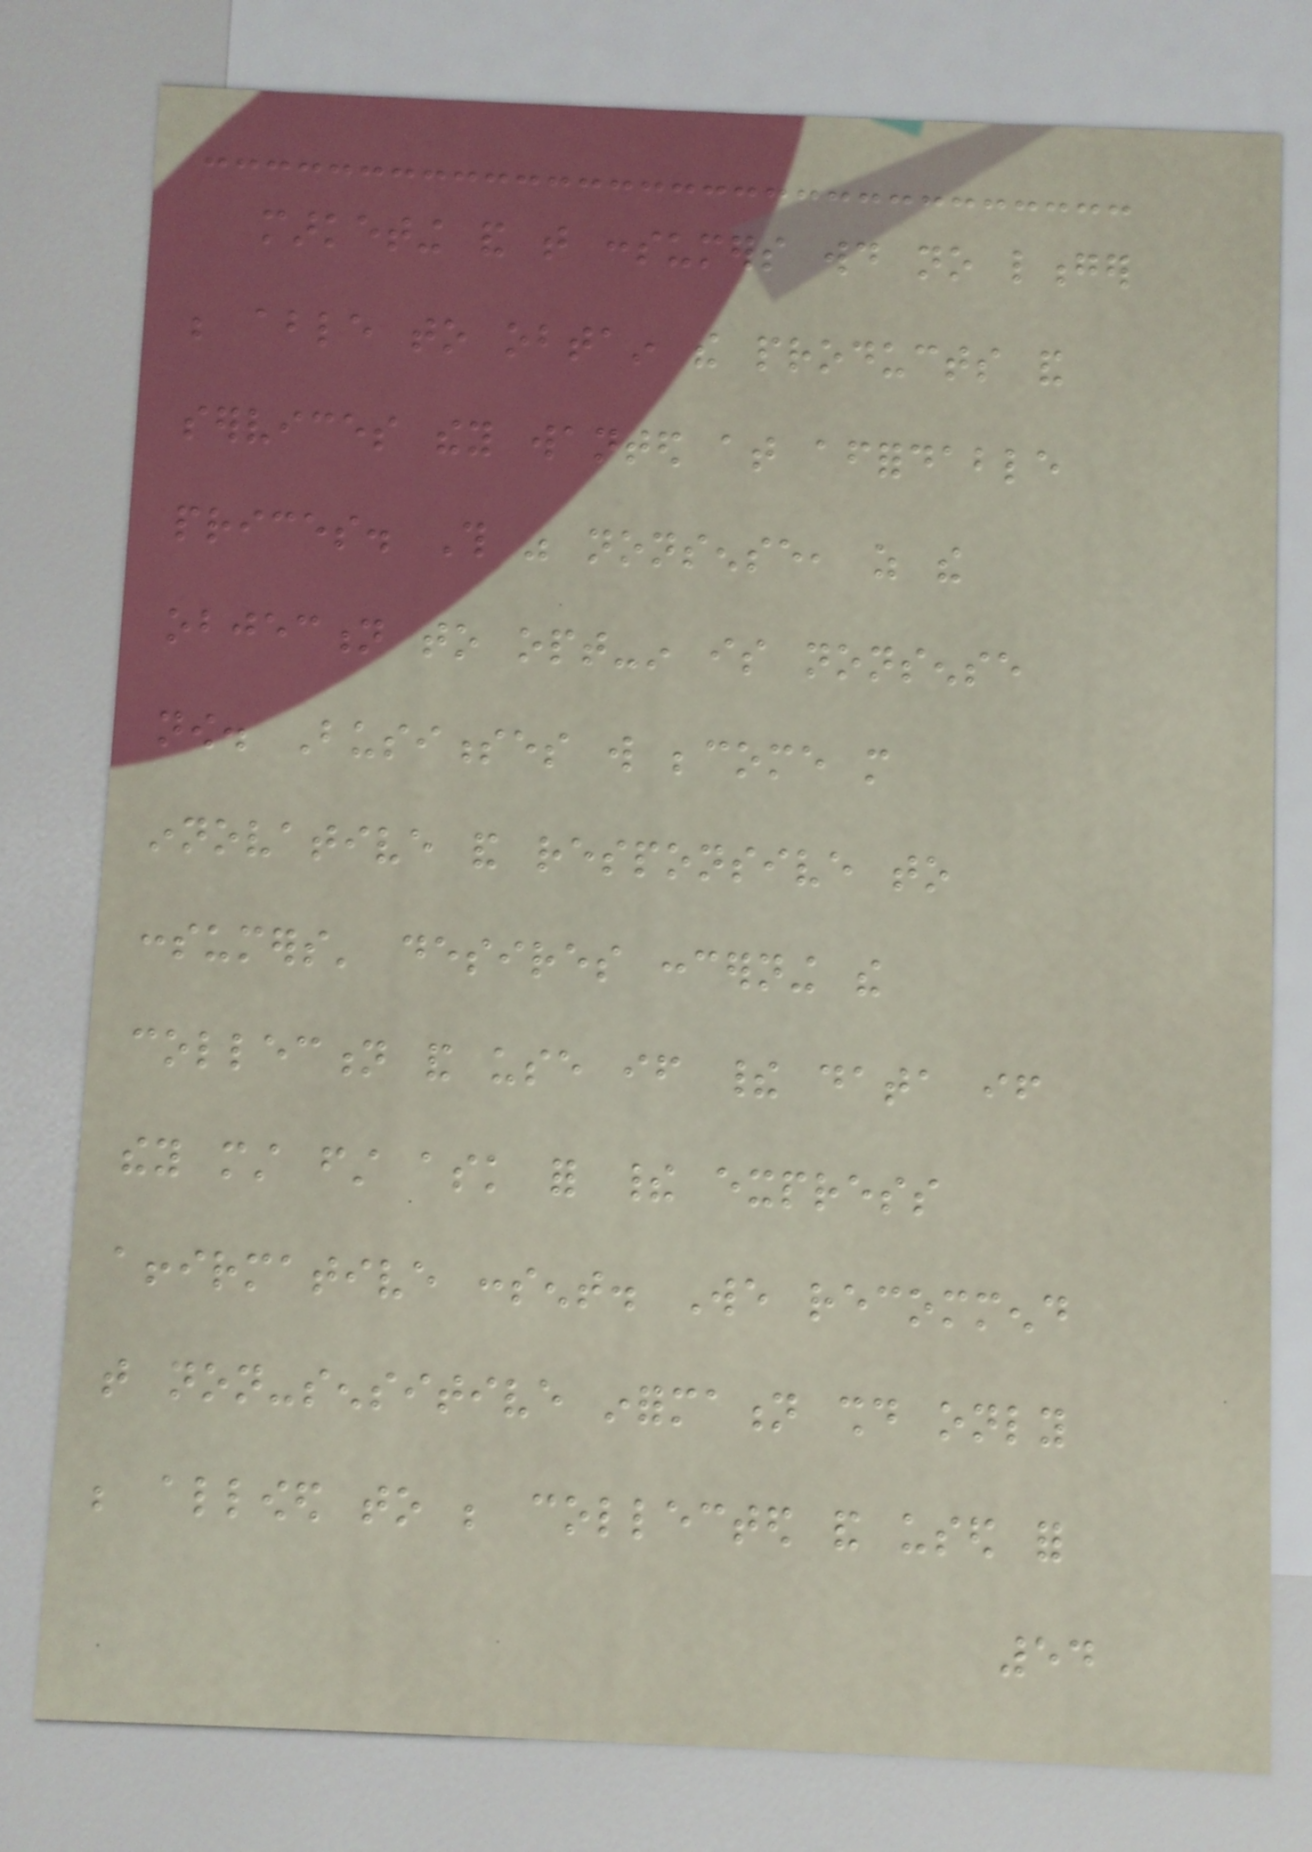marketing and that consumers would no longer
be able to obtain the products and
services they wanted at affordable
prices. This was nonsense, as the
objection to opt-in is nonsense
now. Businesses will become more
innovative and responsive to
consumers' desires concerning the
collection and use if their data if
they must first ask for their express
affirmative consent. We recommend
that non-sensitive information should only
be allowed to be collected and used for
54
